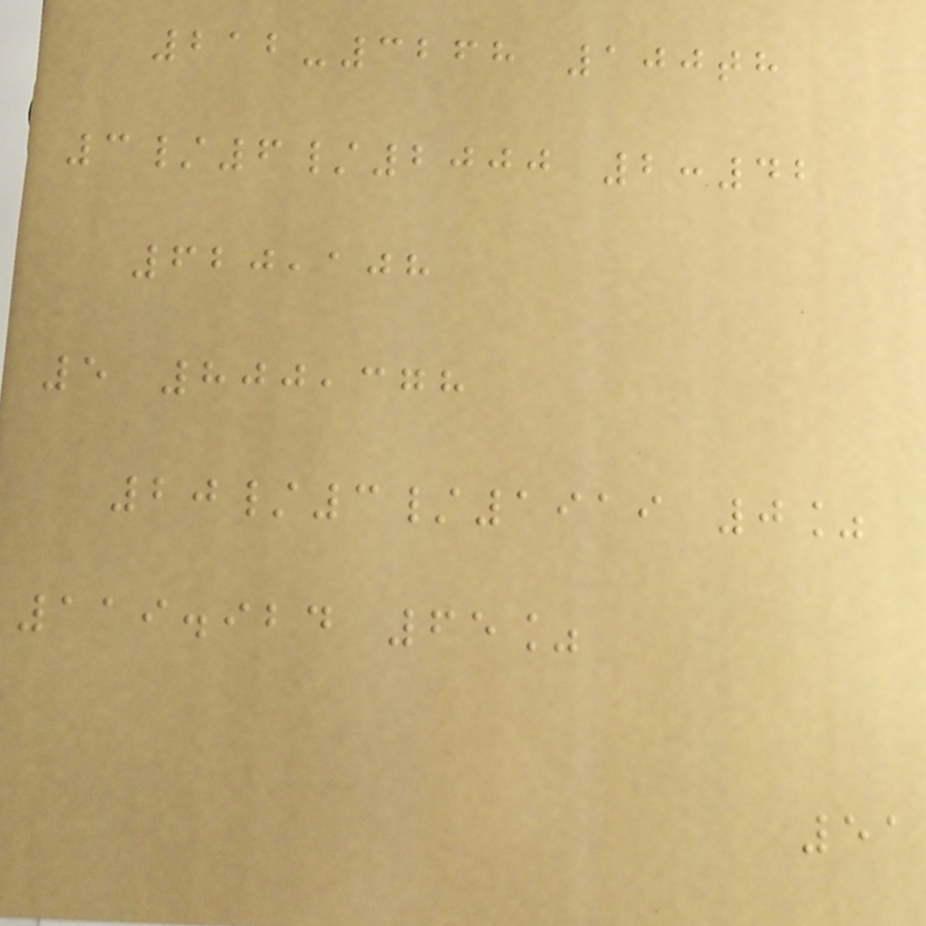212-3268 100th
3/6/2000 2:42
620,108
5 800,378
20/3/1919 0%
119.924 65%
51
